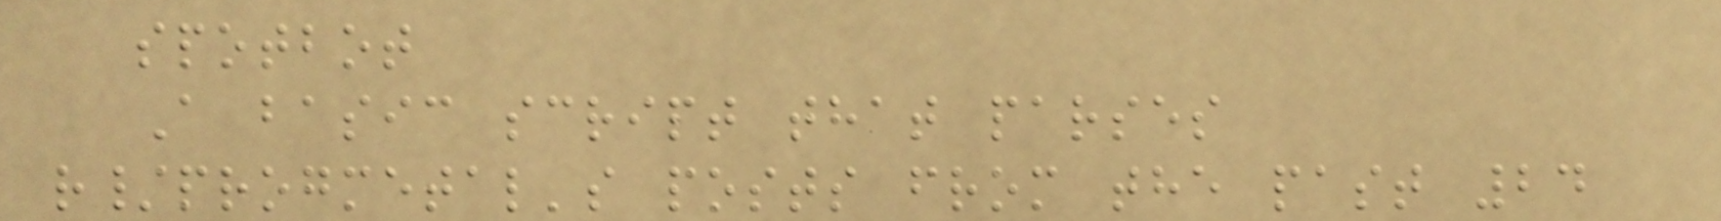spotbot
A basic script that parses
r/progmetal's posts from the past 24
